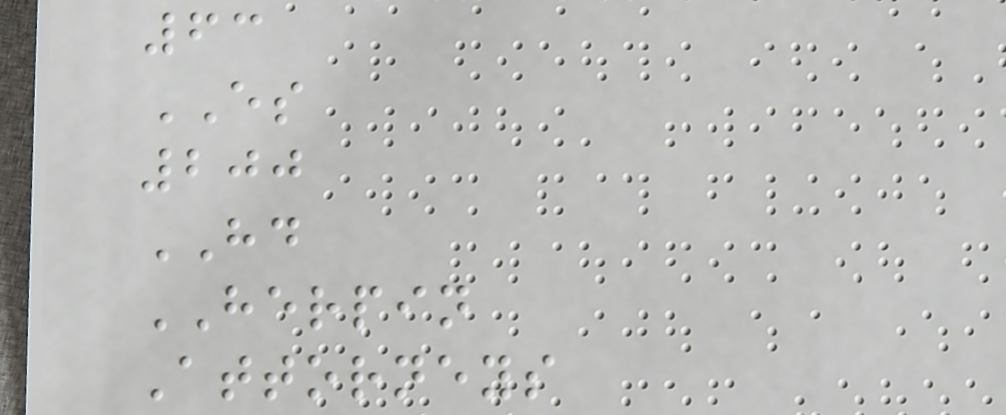63
ES
200
HD
HERPIN
Attorneys
